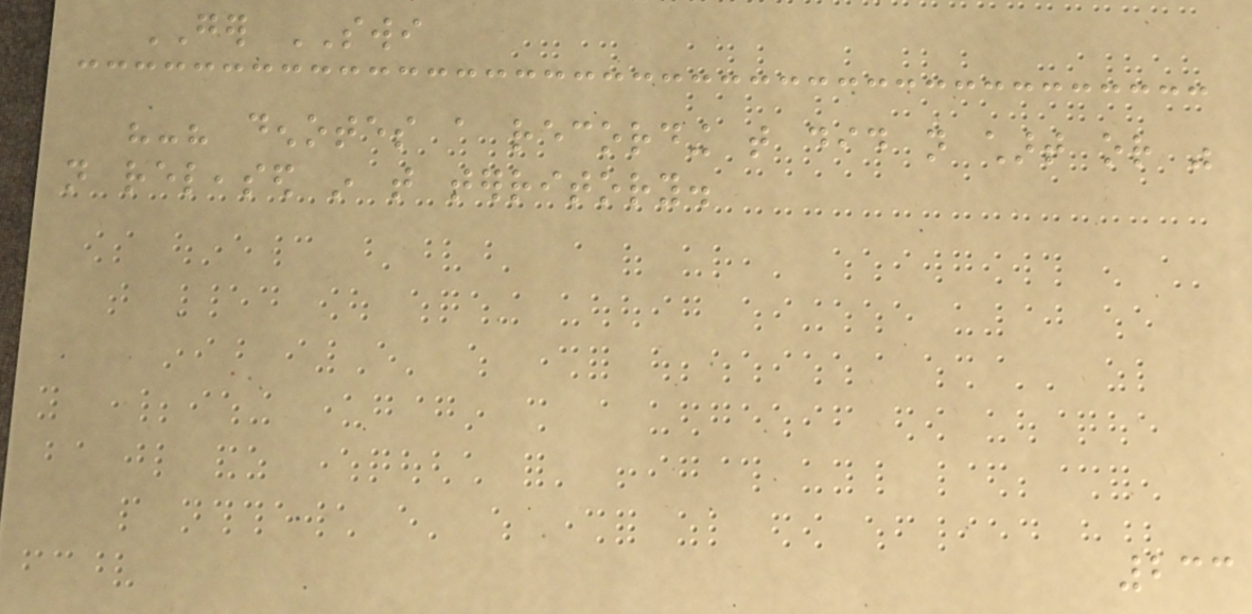GER SWI
"-" denotes a recording that did not chart or was
not released in that territory.
233
